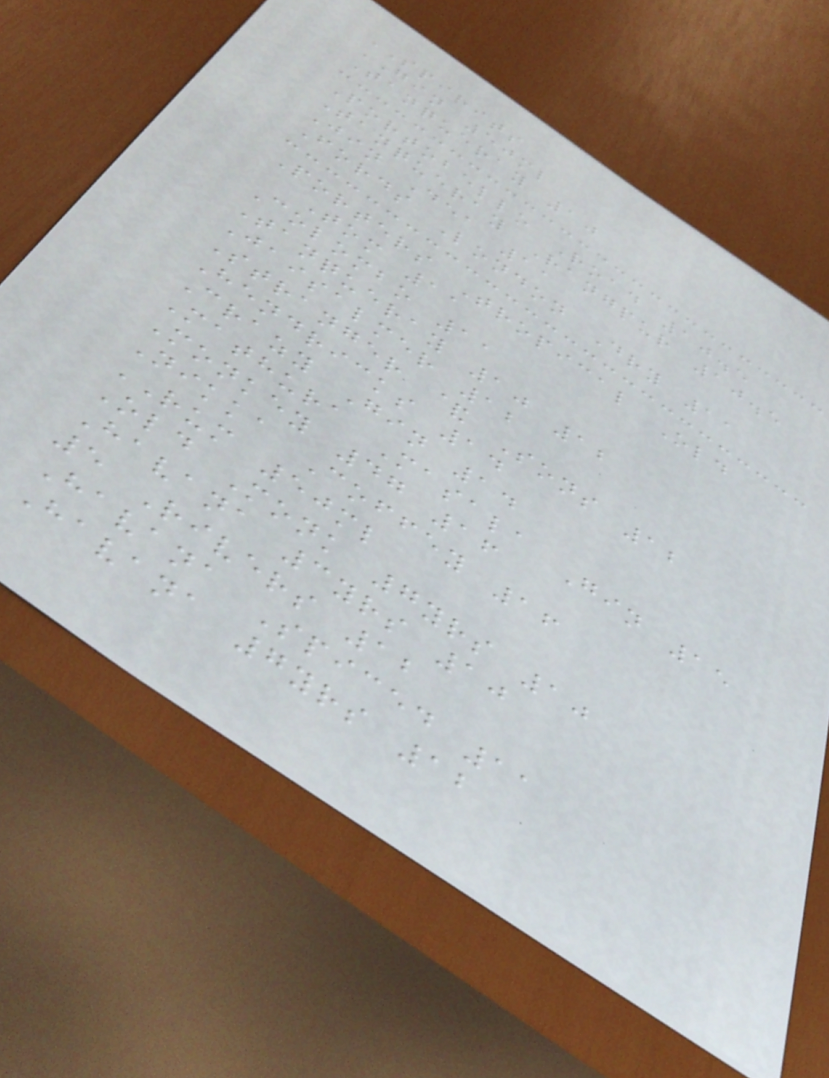SPIRITS
GIN 50ml
Tanqueray 10
Portobello Road 10.5
Tanqueray Rangpur 10.5
Jin Dea 11
Fords London Dry 11
Porters Tropical Old
Tom 11
Colombo 11
Tanqueray 10 12
Jaisalmer 12
Stranger & Sons 12
Hendricks 14
Crazy Gin 14
Mathura Masala Gin 15
Monkey 47 16
Nikka Coffey 16
RUM 50ml
Old Monk 7yrs 10
Havana 3yrs 10
5 Rivers 12
Havana Spiced 11
Havana 7yrs 12
